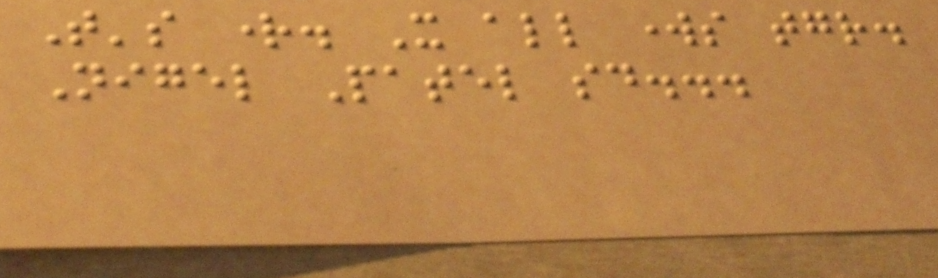That's right. It all works together.
Nigel Patel said...
